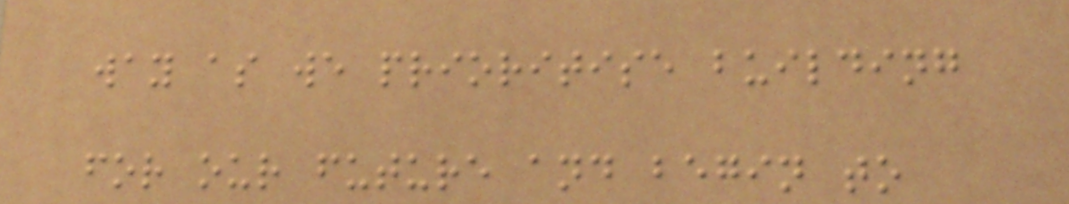way as we prioritise building
for our future and begin to
